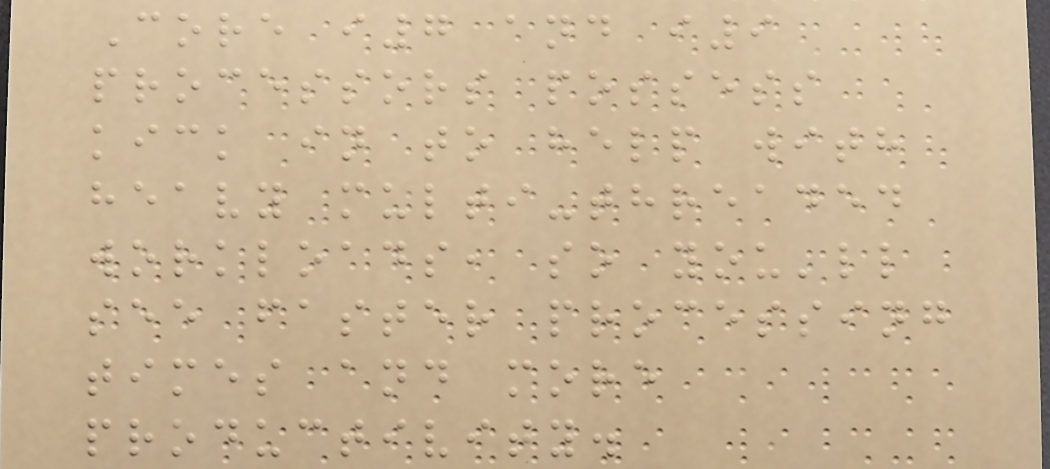Core i7 and i9
processors possess
kick in to help with
heavy multi-threaded
workloads, so you'll
see faster processing
times and more
productivity.
